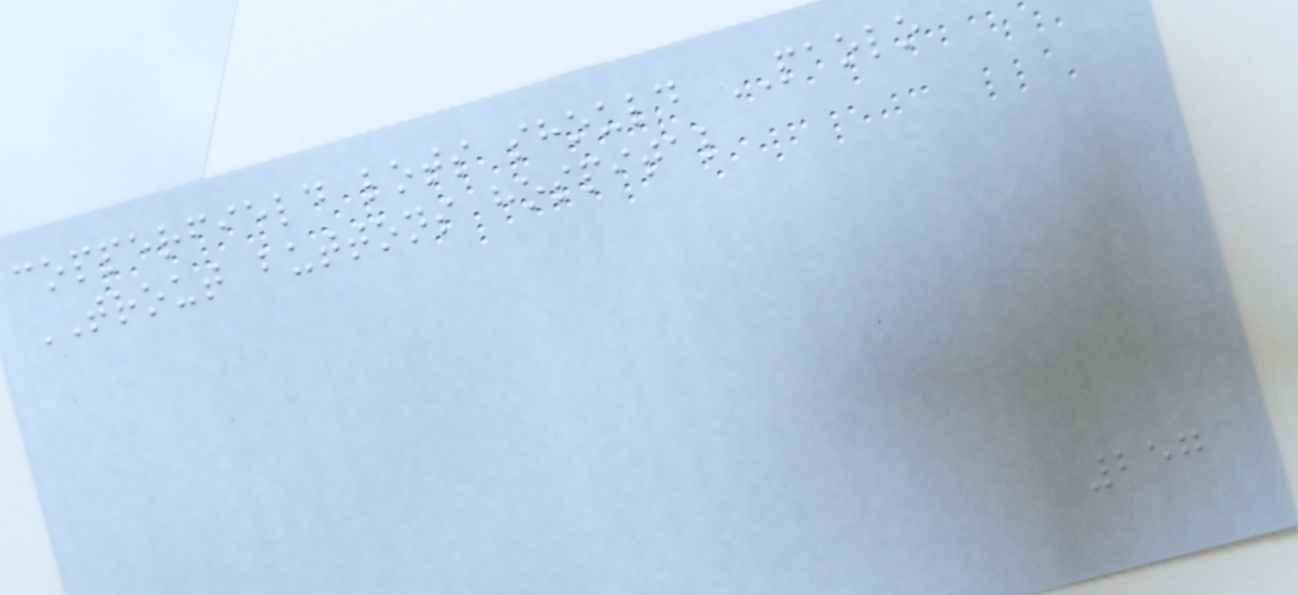copperfield lots should PAOLO
TROUT buttons hospital
257
